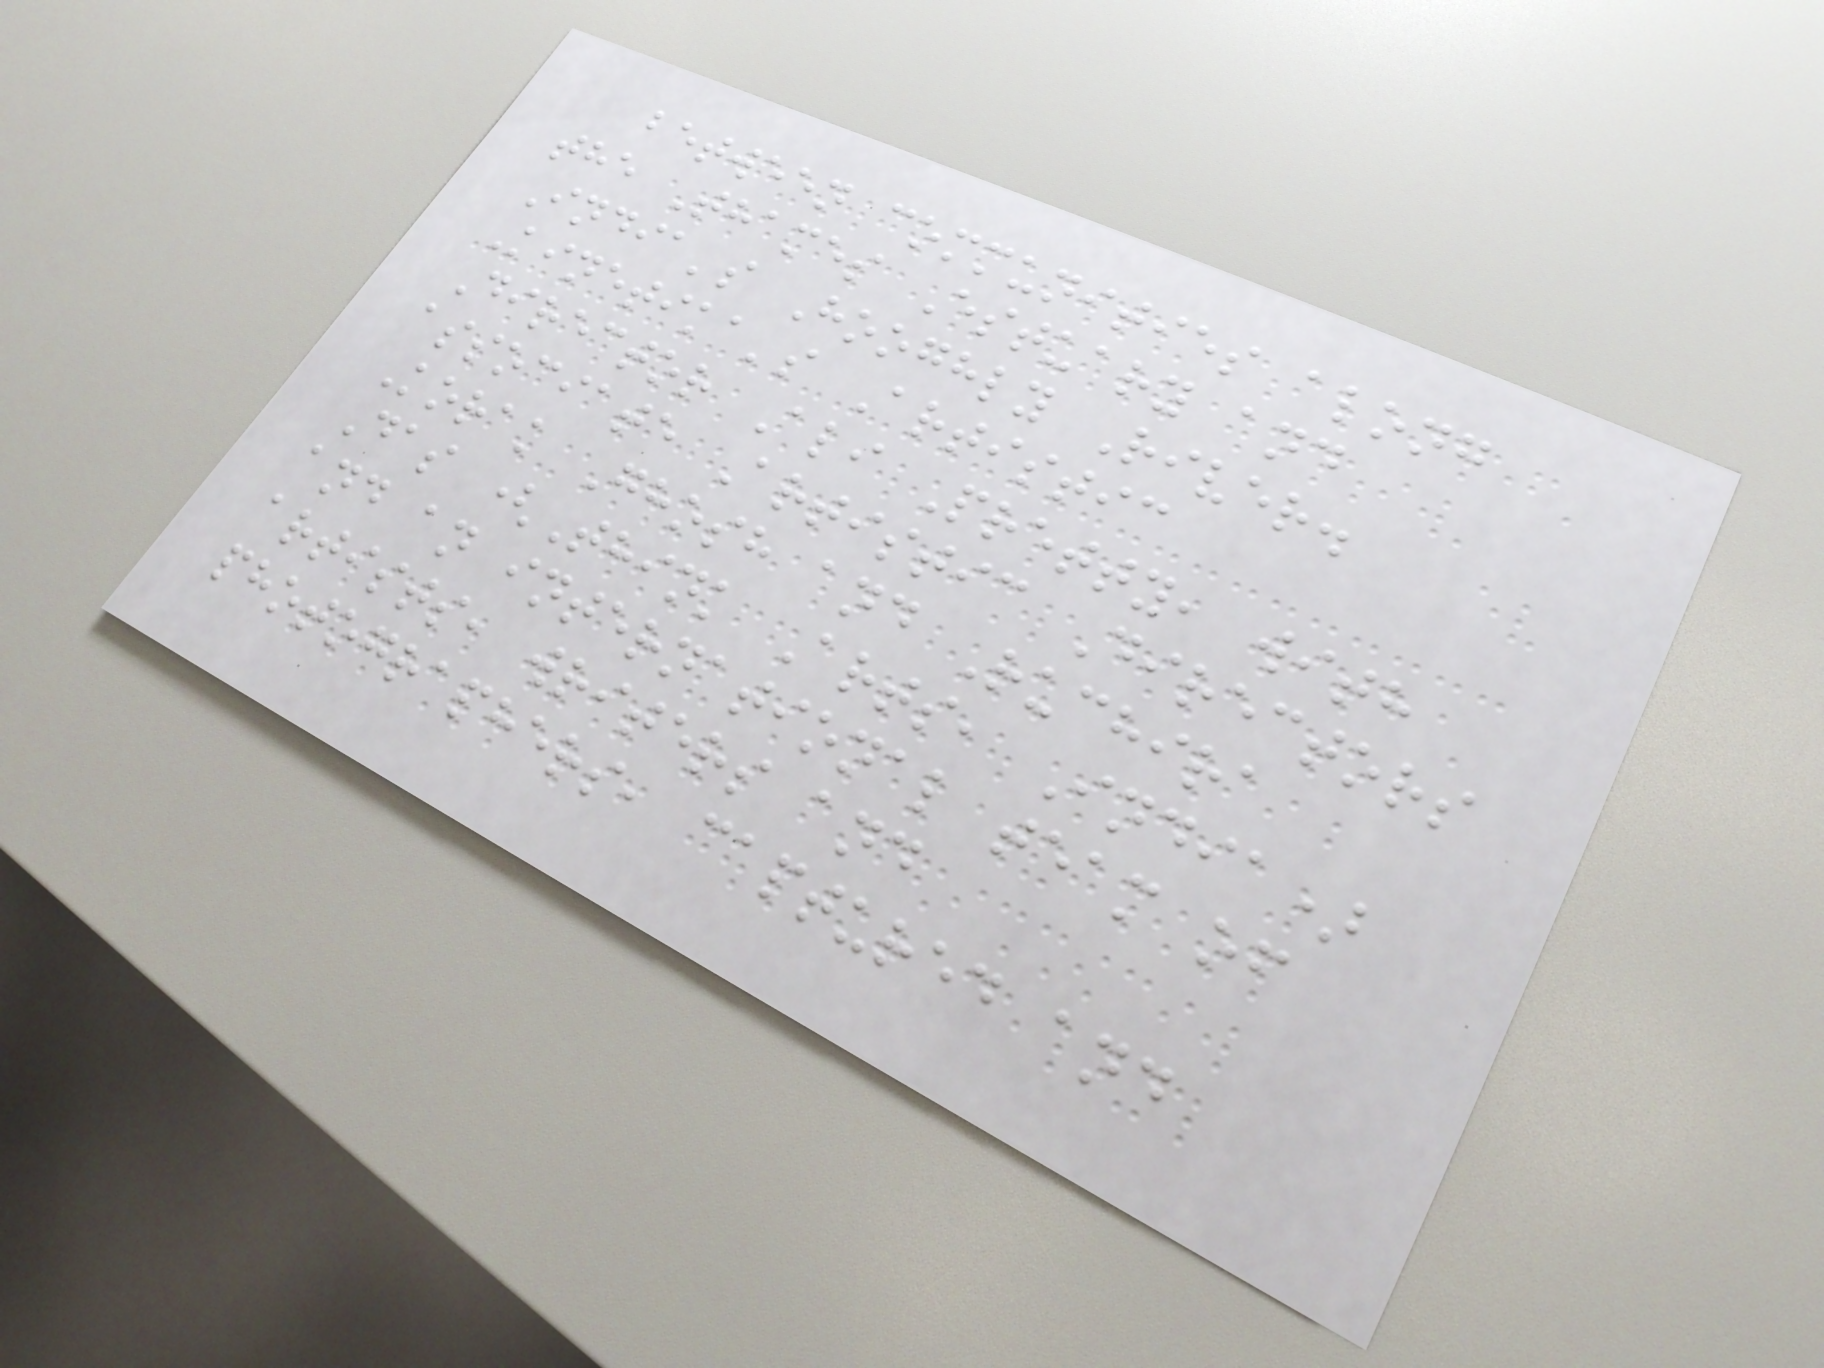between communities along
the Thames Estuary and
India's Hooghly River.
Kinetika's Artistic
Director Ali Pretty, with
associate Artistic Directors
Korak Ghosh and Ruchira
Das (Think Arts, India)
and an international team of
artists, writers and
photographers, captured and
